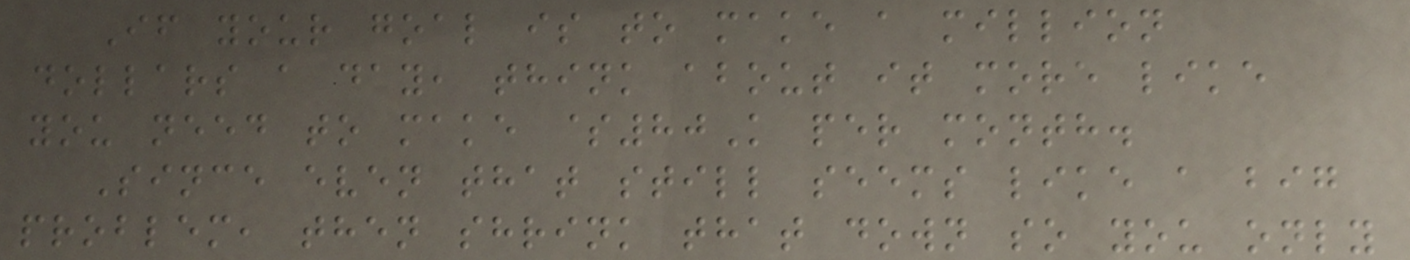If your goal is to make a million
dollars a day, think about it more like
you need to make $80K per month.
Since even that still seems like a big
problem, then shrink that down so you only
